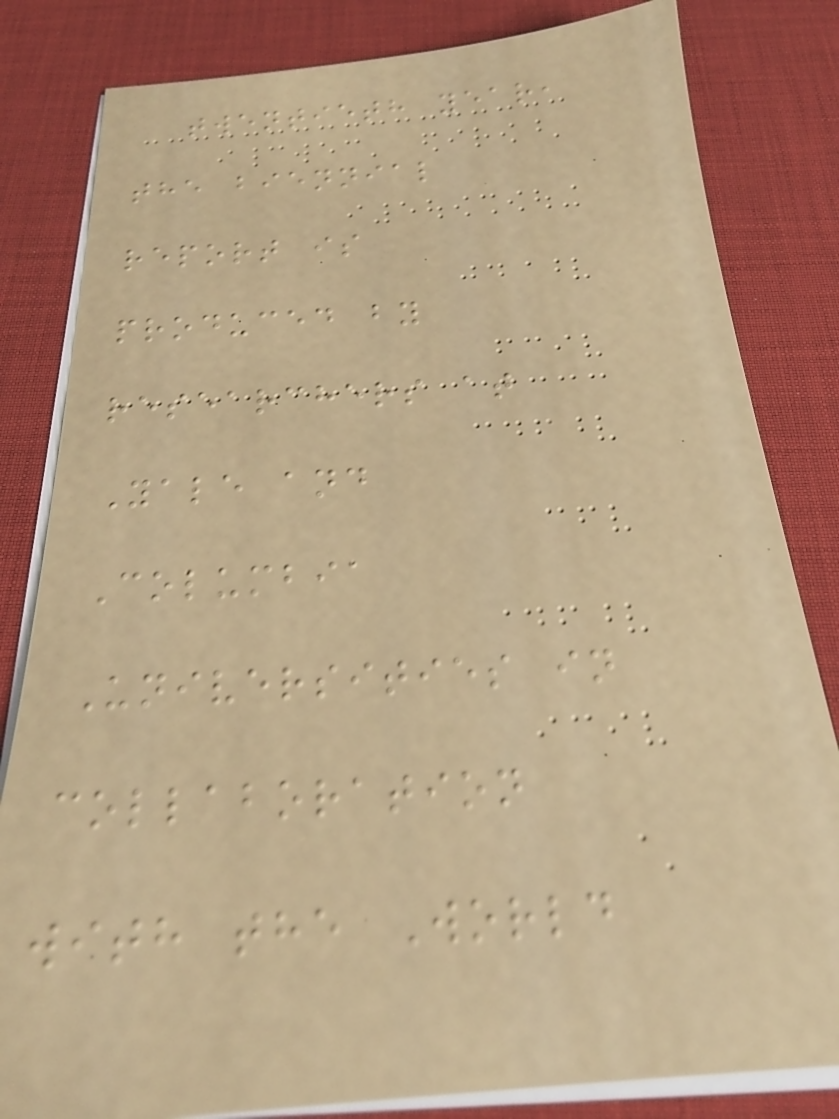twentieth year,
the biennial
report is
produced by
researchers at
Yale and
Columbia
Universities in
collaboration
with the World
